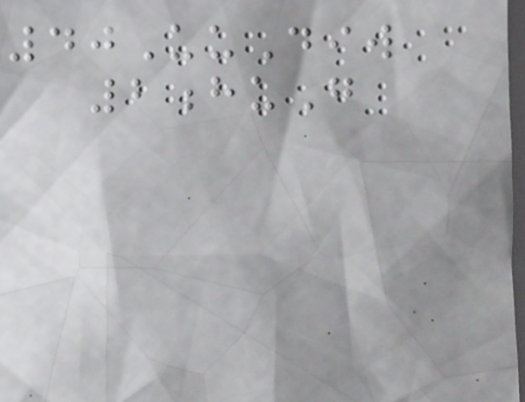40UuDiw
2huG
